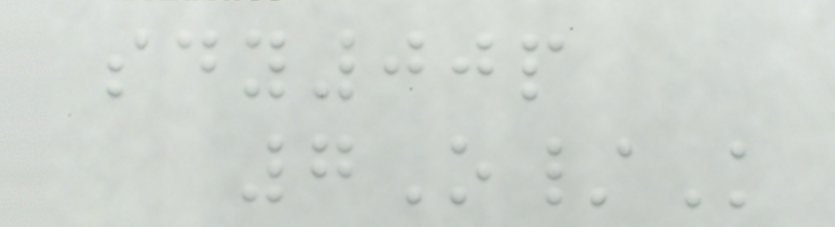sdy00p
7O/K
